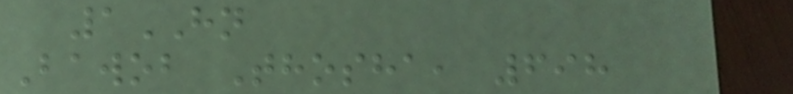1HN
Bawob Thosha, 698
